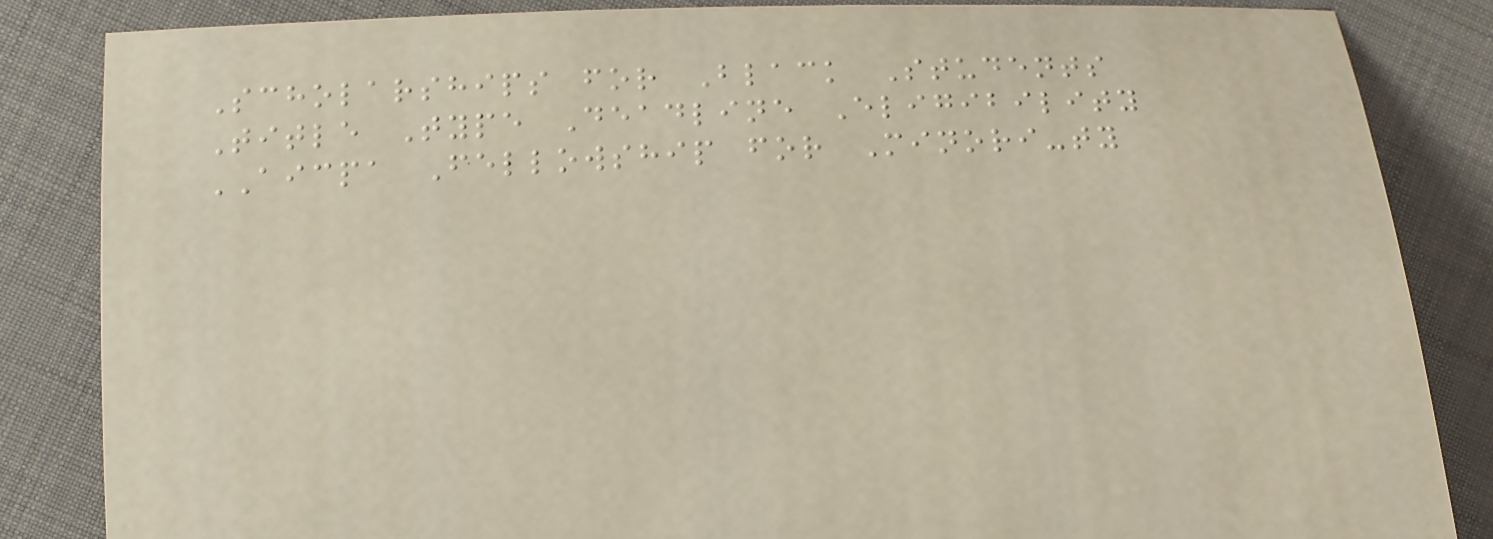Scholarships for Black Students
Title Type Deadline Eligibility
AICPA Fellowship for Minori-ty
